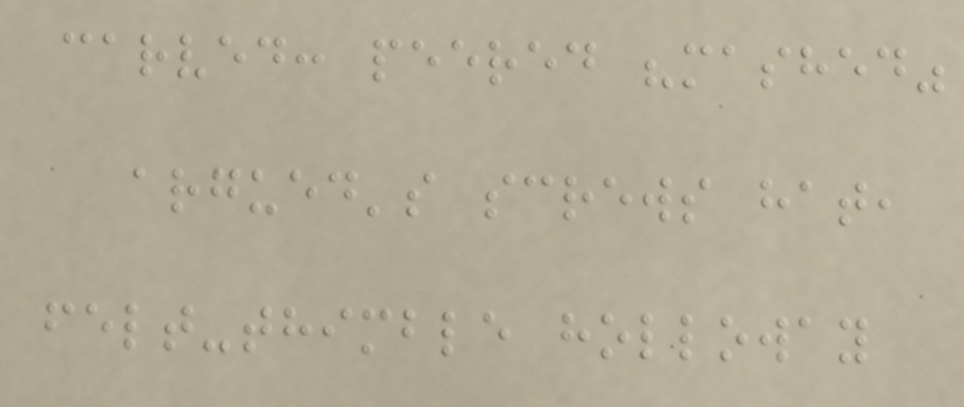carved: peered "mashed"
argued's screws hat,
felt-thimble holloway
